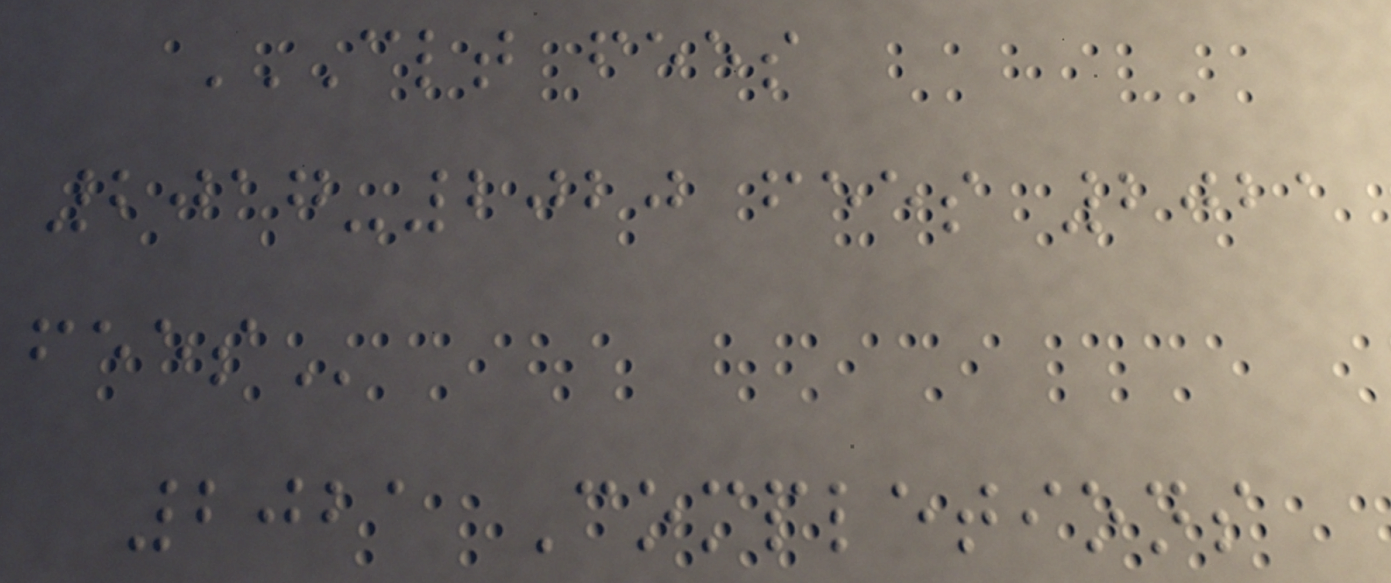CLT FEES
2017-2020 FEES 2021
FEES
2021 Completions
